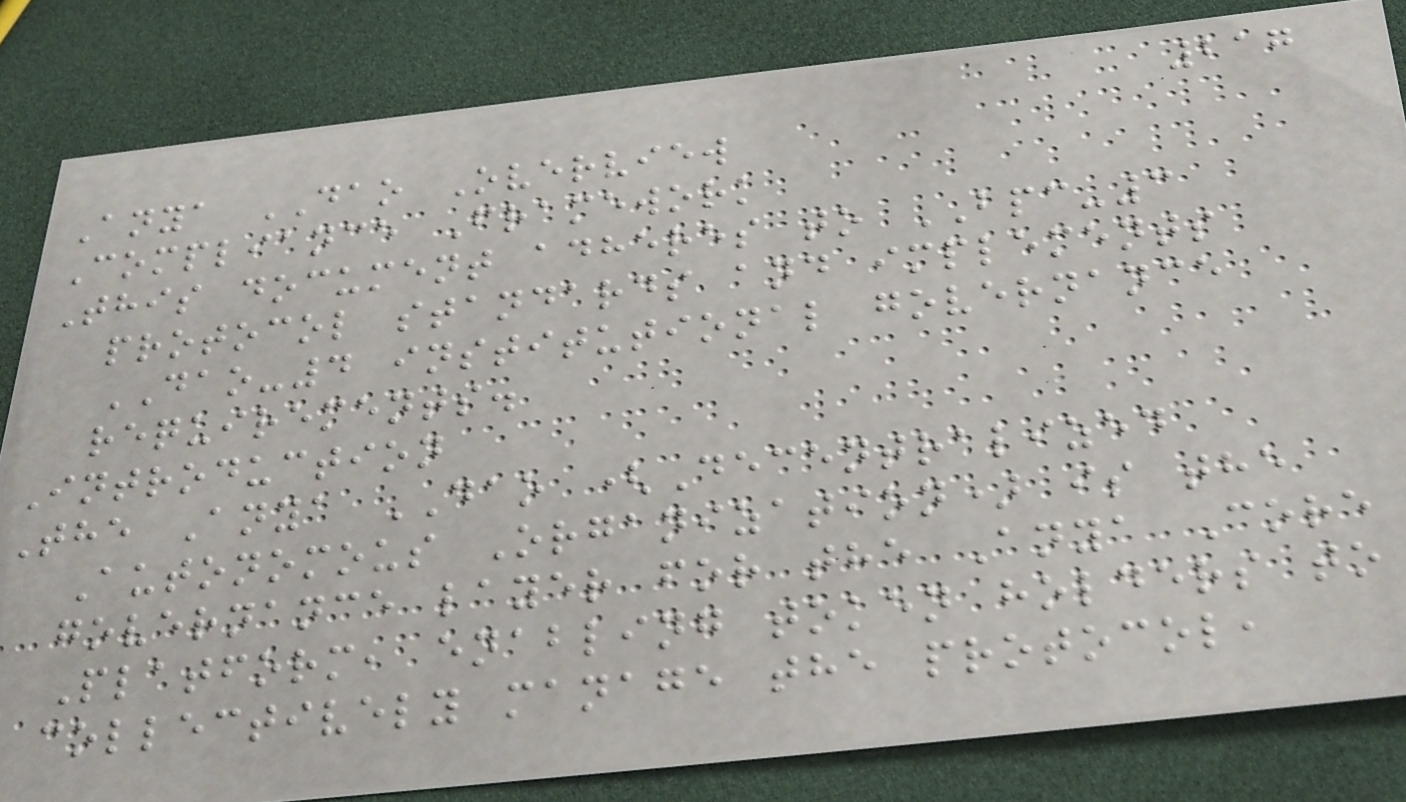217
Anya DAO Overview
Compliance Framework
This document adheres to BPC-3
protocol standards and implements
DAO-4 institutional governance
requirements.
Introduction
The Anya DAO (Decentralized
Autonomous Organization) is the
governance layer for the Anya Core
Platform, enabling token holders to
collectively manage the protocol,
